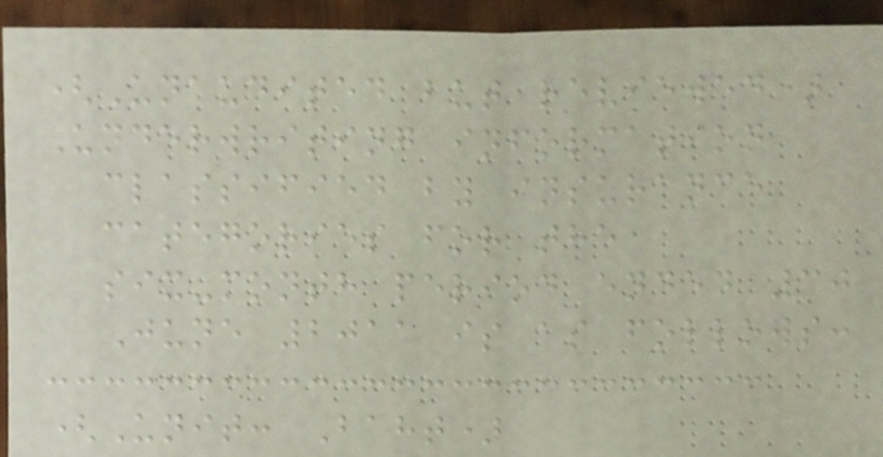(Unaudited but reviewed)
Underwriting information
classified by insurance
categories for the
six-month period ended 30
June 2011 is as follows:
(Unit: Baht)
